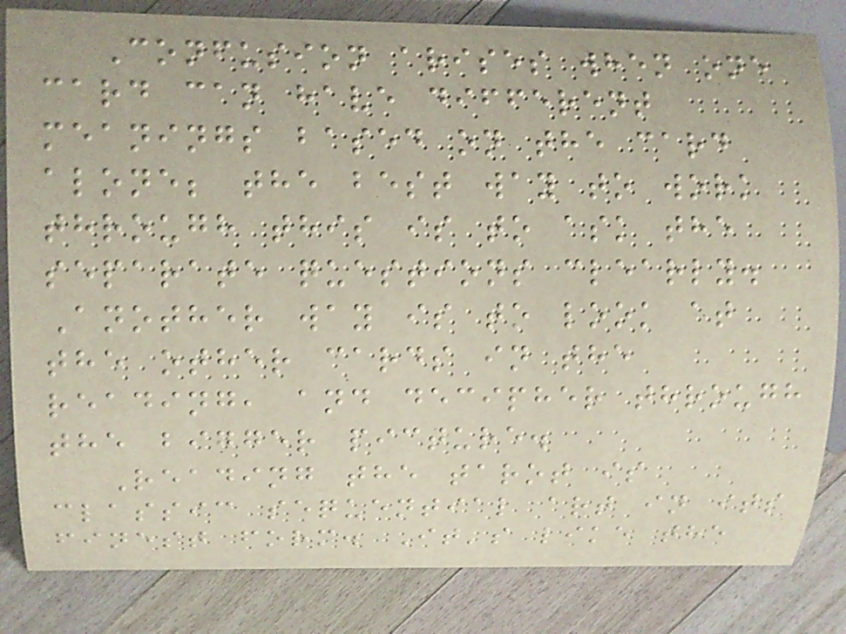Confusion arises when one
card can have different
meanings based on the card
alone; the best way to work
through this is to ask the
separate questions clearly.
Another way is to look at
the other cards in the
reading, and decipher through
the bigger picture.
Reading the tarot is
classic sequential art in its
finest form. It's like the
